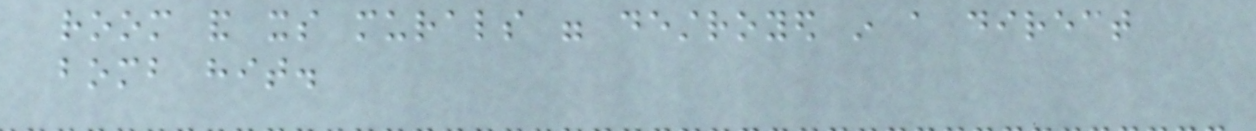room and its murals were destroyed in a direct
bomb hit.
